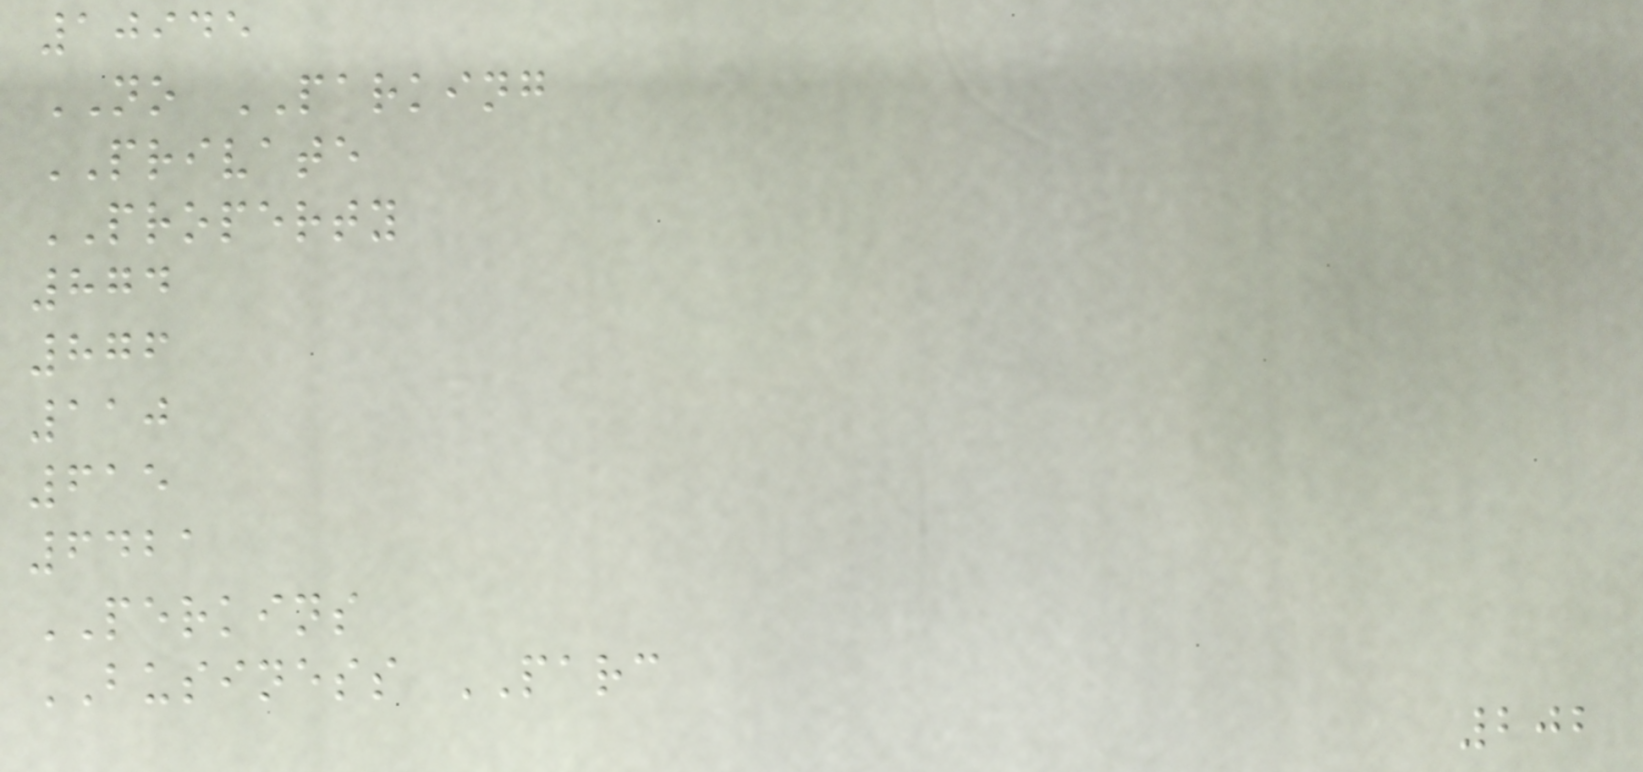10945
NO PARKING
PRIVATE
PROPERTY
874
876
110
615
6421
PERKINS
BUSINESS PARC
202
